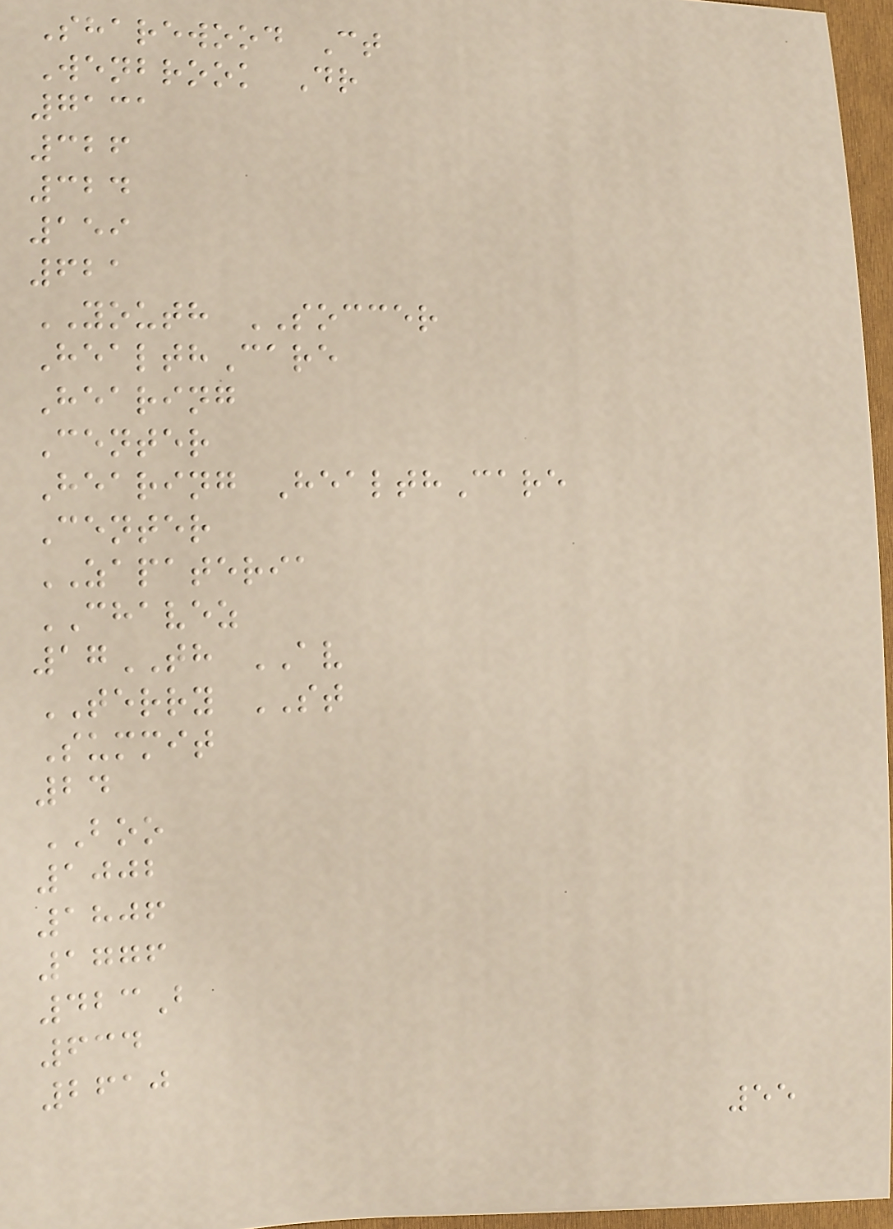Sharewood Ct
Wenbrook Dr
7131
326
324
159
621
YOUTH SOCCER
HealthCare
Hearing
Center
Hearing HealthCare
Center
ZAPATERIA
CHAVEZ
17TH AV
TERRY ST
Summit
24
BOO
1002
1806
1776
423B
634
2610
55
